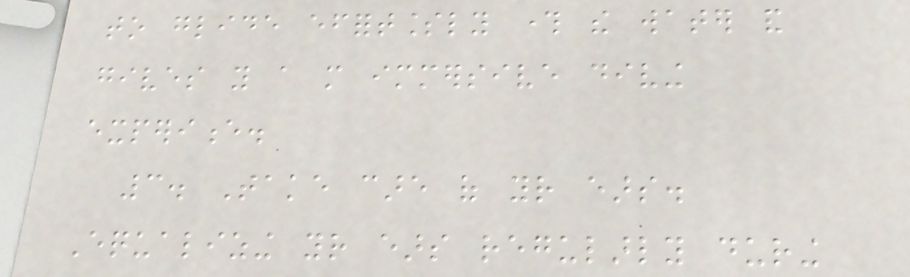to glide effortlessly through the water and
gives you a more immersive diving
experience.
3. Take care of your ears.
Equalizing your ears regularly during
